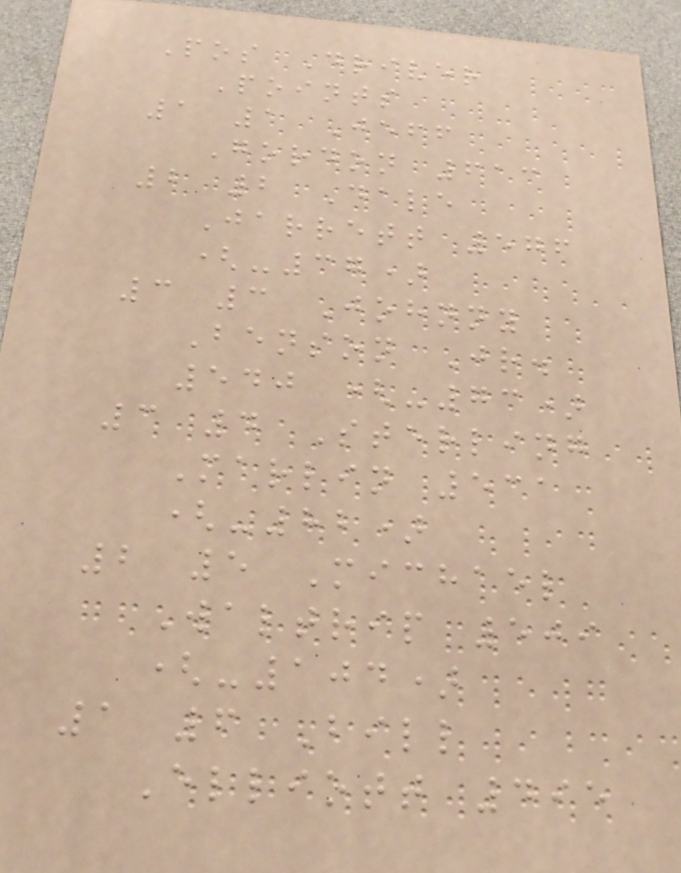Pos Driver
Points
1 1 Jeff
Gordon 613
2 2 Dale
Jarrett 576
(-37)
3 3 Johnny
Benson Jr.
540 (-73)
3 4 Sterling
Marlin 531
(-82)
2 5 Michael
Waltrip 509
(-104)
1 6 Bill
Elliott 495
